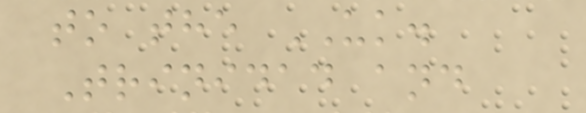to the UK.
Trinidad and
